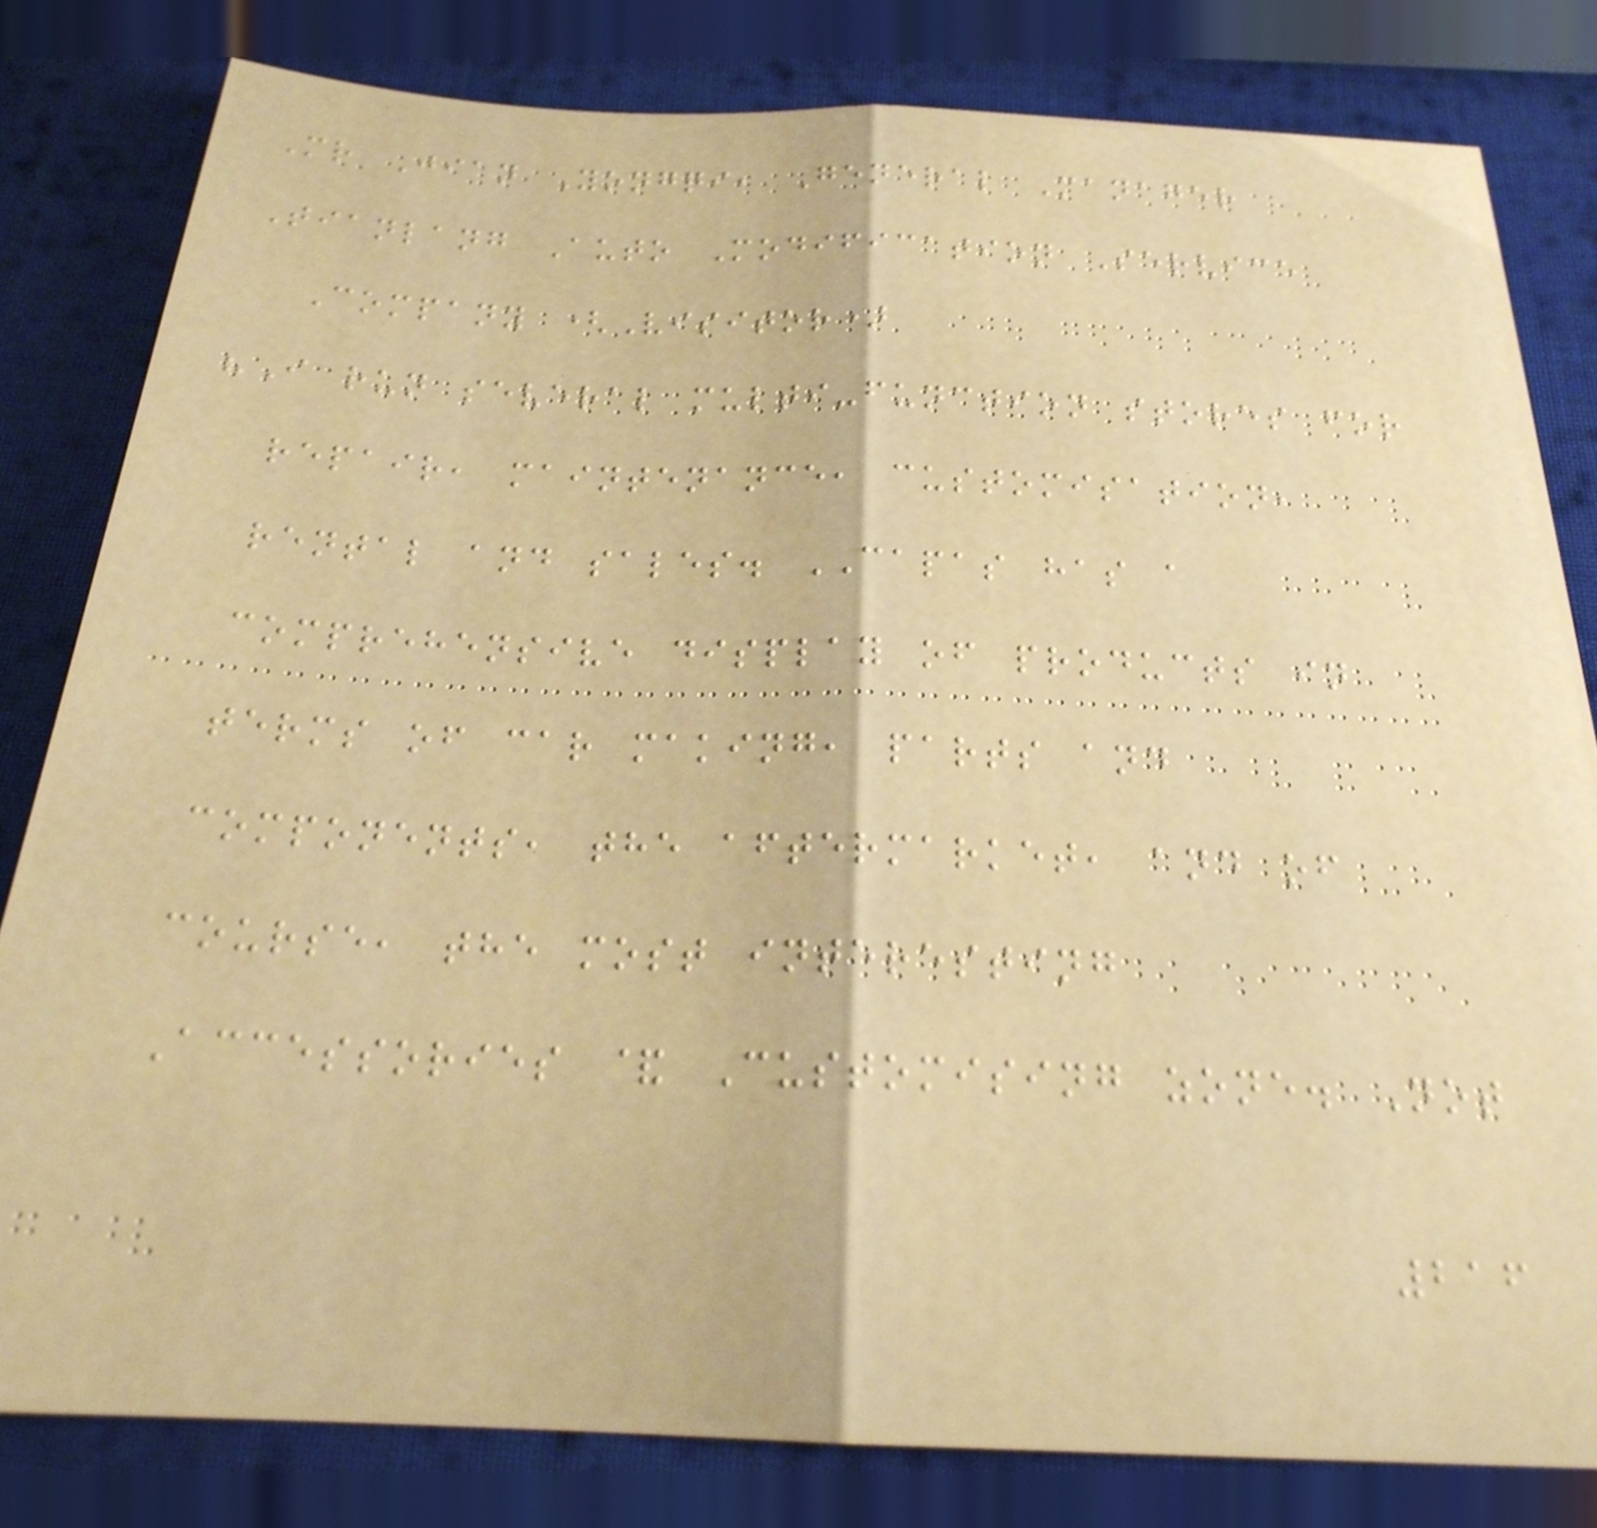Mr Jian Yongqi, General Manager
Tianlang Auto Modification Service
Company (Visitor)
"I run several multi-function stores for
repair, maintenance, customisation,
rental and sales. CAPAS has a
comprehensive display of products in
terms of car making, parts and
components, the aftermarket, and of
course, the most interesting
Accessories & Customising zone. Not
216
